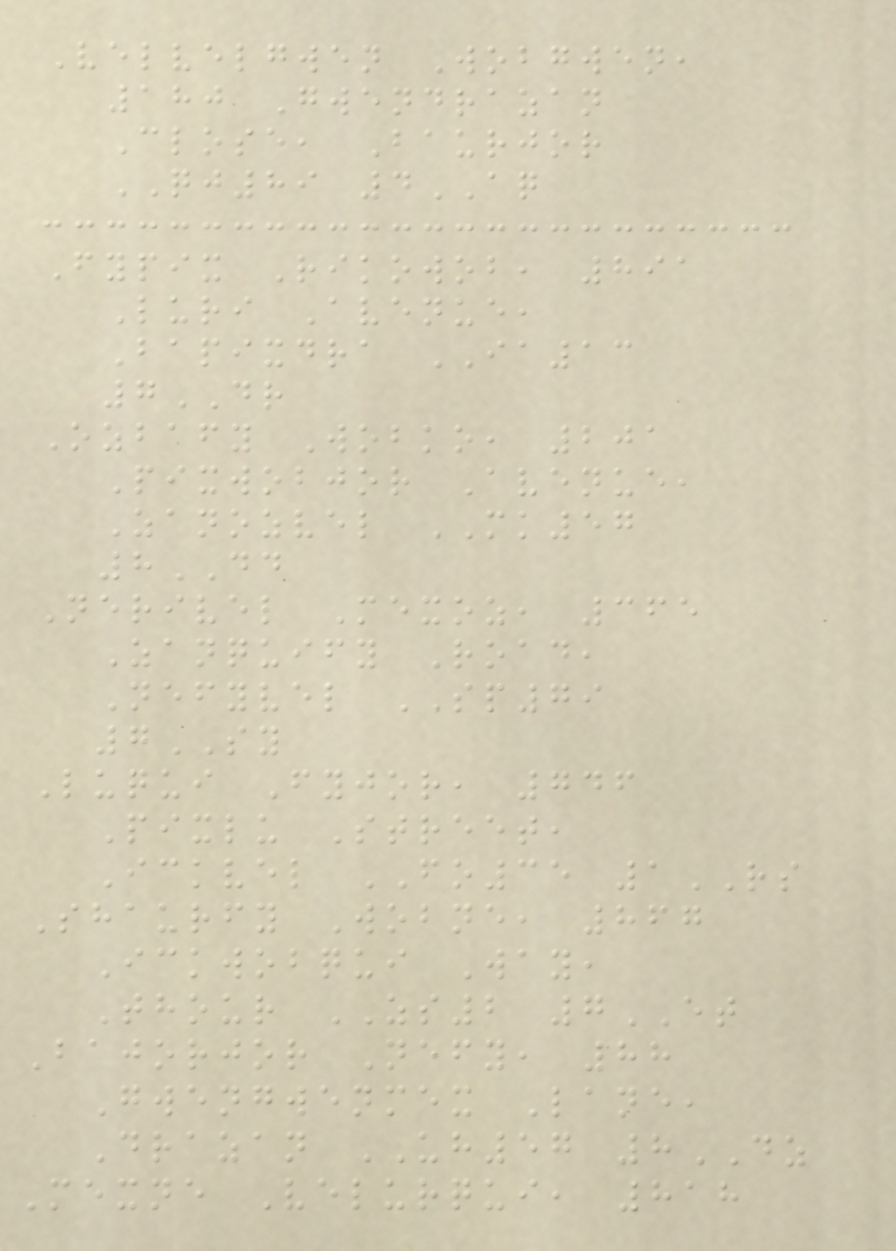Velvelgwen Wobgwen,
180 Gwendrazan
Close, Baurjor
QJ89 4AQ
Fypix Rikowob, 891
Luri Avenue,
Bapixdra IA13
7DR
Ozbafy Wobko, 201
Pixwobjor Avenue,
Zanozvel MK57
8DD
Nerivel Mexoz, 365
Zanquify Road,
Nefyvel SP79
7SY
Luqui Fyjor, 746
Pixlu Street,
Ickvel FO35 1RS
Shaurfy Wobne, 867
Ickwobqui Way,
Thour ZS2 7ET
Bajorjor Nefy, 88
Gwengwenmex Lane,
Drazan UH57 8DZ
Mexne Velurqui, 818
